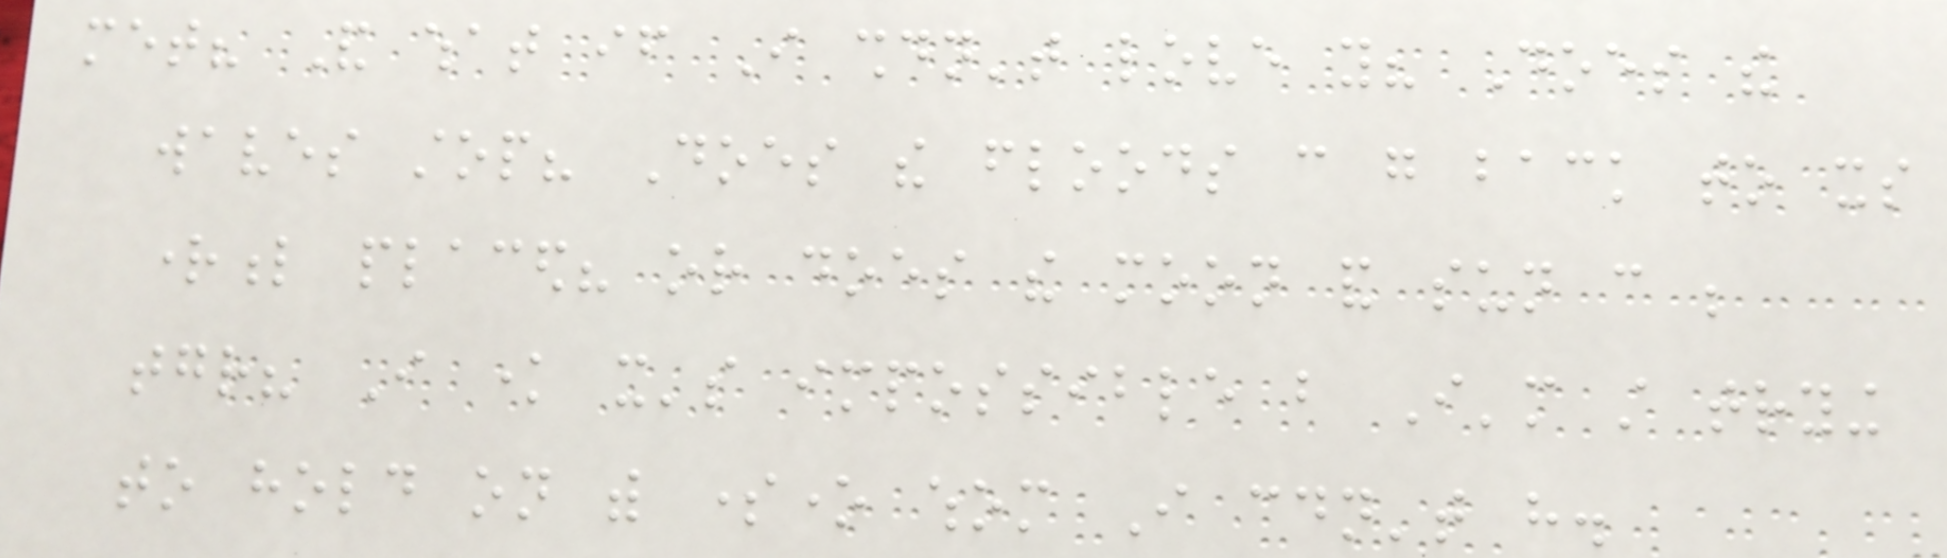met? And what if I shouldn't love you? Does the
waves stop? Does the floods can go back to its
rightful placed? or does the moon and sun can be
together? I know it's impossible but I'm still trying
to hold on with someone whom I couldn't have.
